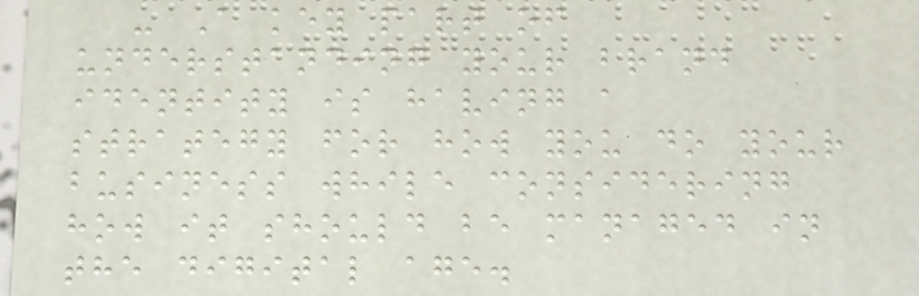- A key part of
understanding your brand
identity is having a
strategy for how you do your
business while considering
how it should be managed in
the digital age.
